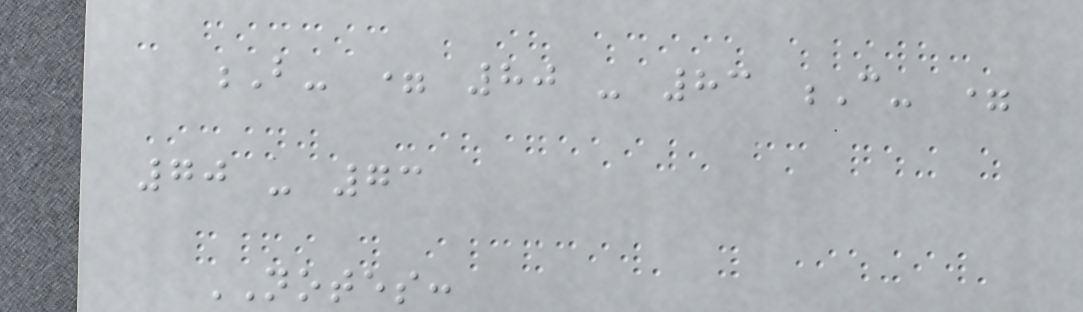B- = 80 - 83 C- =
70 - 73
NOTES:
